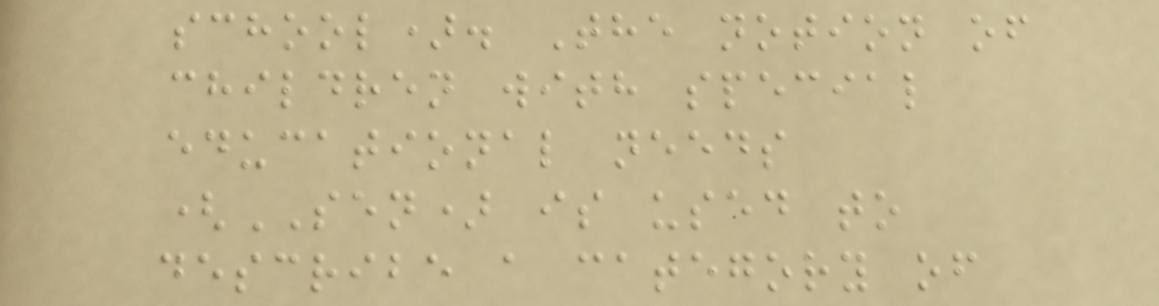school). The notion of
children with special
educational needs
(SEN) is used to
describe a category of
